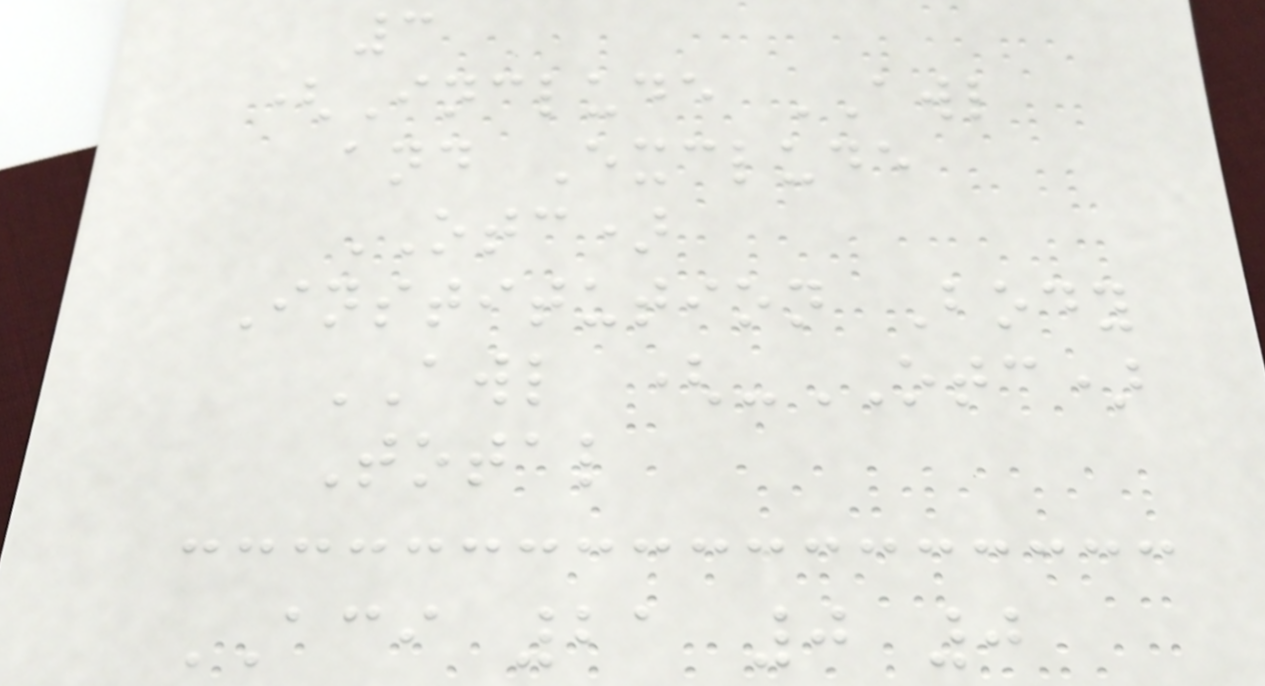3
(Include AWL
and Exclude
OTC)
Institution Body
AWL (-OTC)
Total
ACI 21 0 0
